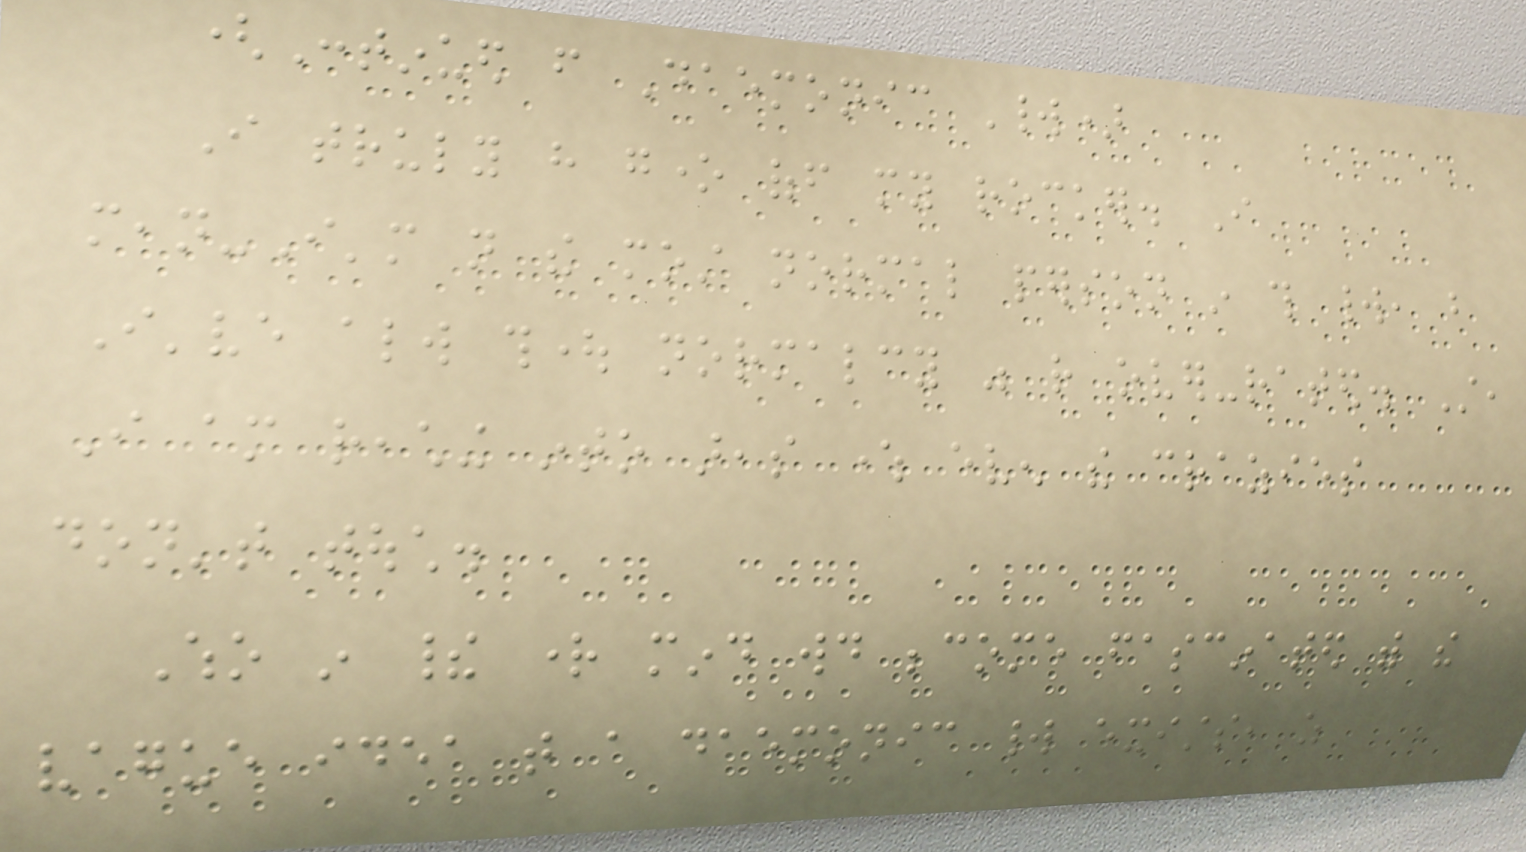(Continued from Daemonic World)
I truly have gone off my rocker. I
mean-I'm not the most normal person in this world, but
I've always thought normalcy was rather over-rated. Still,
I am reaching into areas where even the crazies
don't touch.
Who in their right mind would become fascinated with the
vague idea that a daemonic world exists, as
